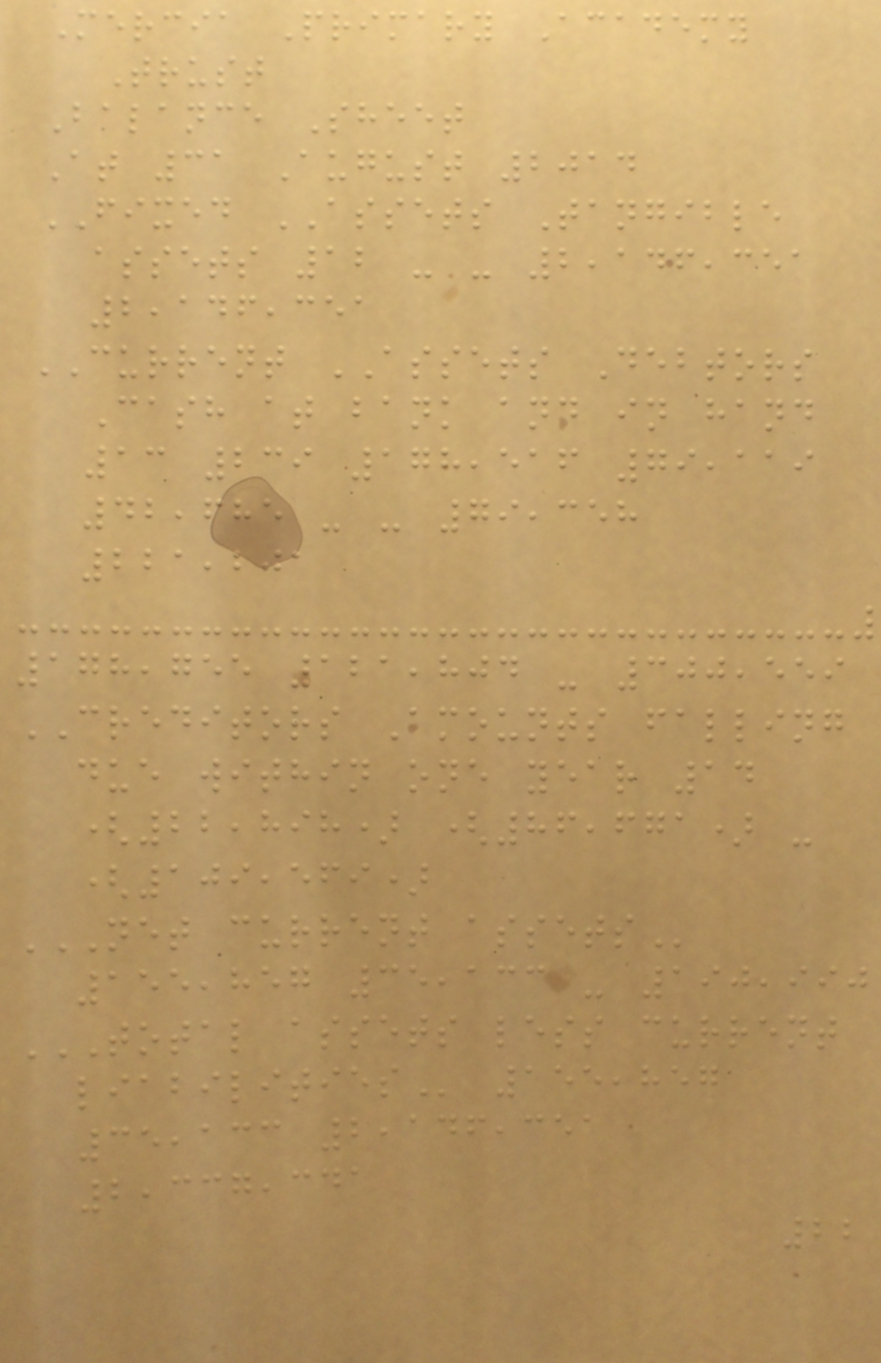Mercia Primary Academy
Trust
Balance Sheet
At 31 August 2014
FIXED ASSETS Tangible
assets 12 - - 2,146,351
2,146,351
CURRENT ASSETS Debtors
Cash at bank and in hand
13 239 178,516 79,119
42,685 - - 79,358
221,201
178,755 121,804 - 300,559
CREDITORS Amounts falling
due within one year 14
(22,898) (86,671) -
(109,569)
NET CURRENT ASSETS
155,857 35,133 - 190,990
TOTAL ASSETS LESS CURRENT
LIABILITIES 155,857
35,133 2,146,351
2,337,341
22
